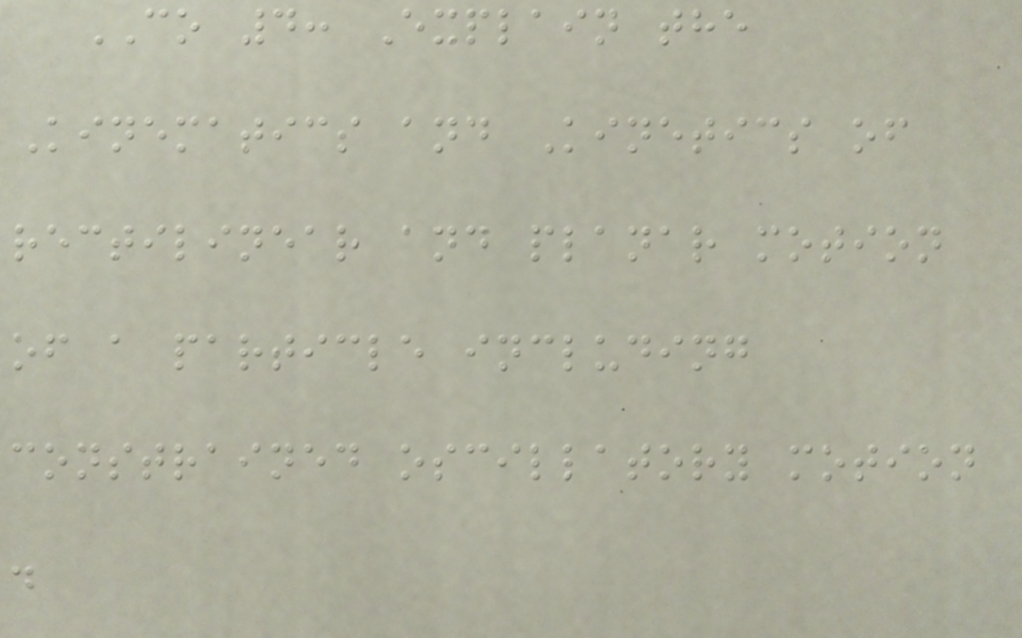CO 4: Explain the
Kinematics and Kinetics of
rectilinear and planar motion
of a particle including
constrained oscillatory motion
.
